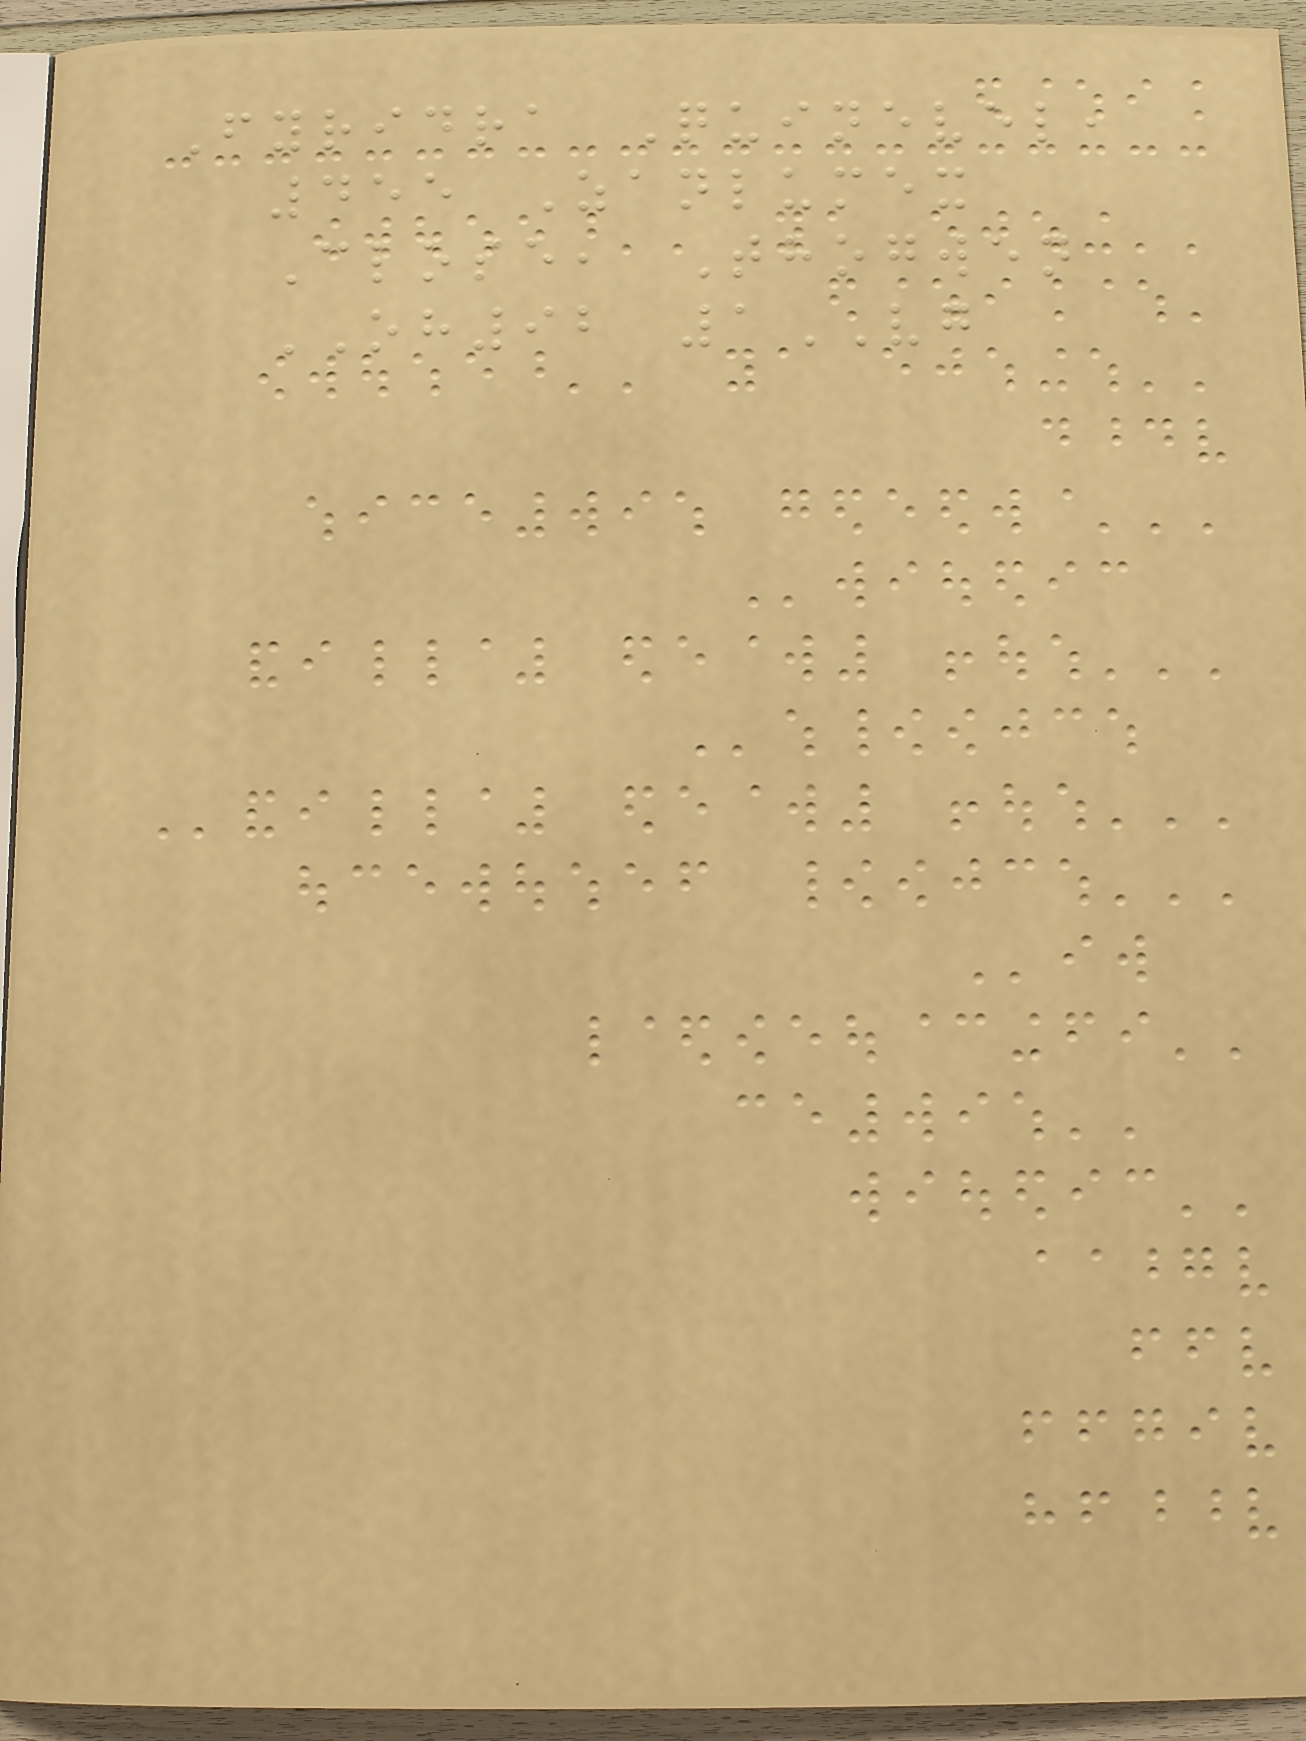Fyridra Quinevel,
455 Zanlumex
Close, Thogwen
OH92 1VG
